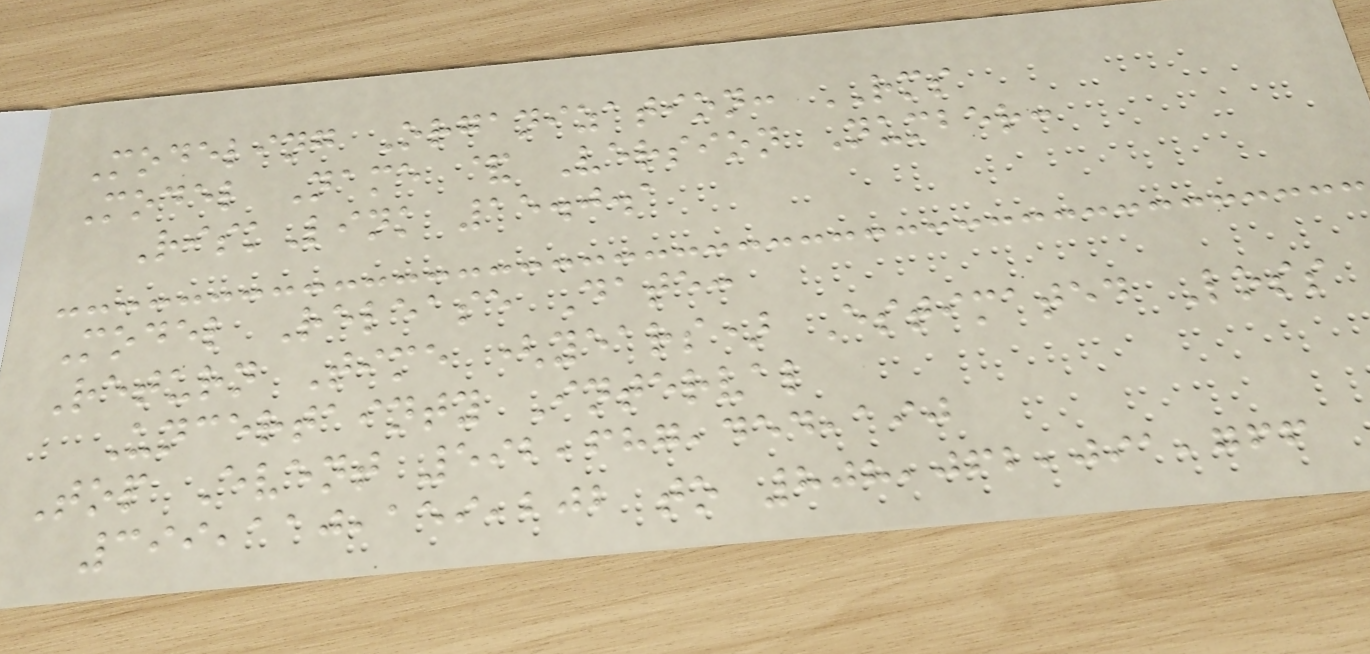Modeling Organization: RMS
Model Name & Version Number:
RiskLink 15.0.1
Model Release Date:
Return Time (years) Estimated Loss
Uncertainty Interval
Top Event 592,687,454,190
399,110,159,202 to 808,062,091,766
